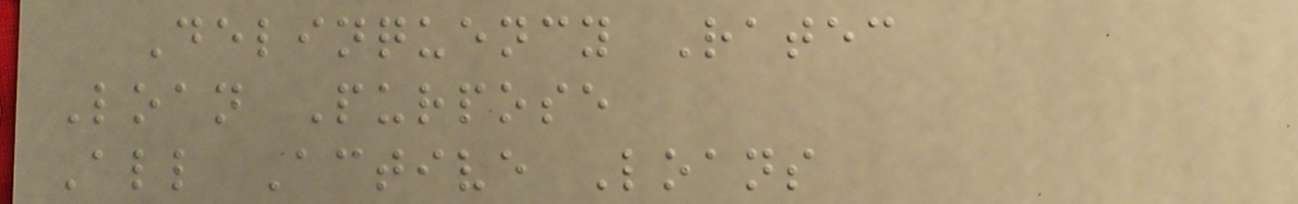Delinquency Ratec
Loan Purpose
All Active Loans
